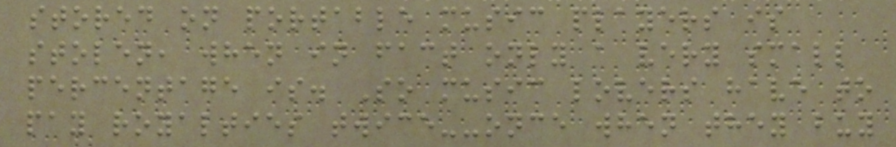stored on portable music players is
stolen, when in fact only a very small
percentage is. So music lovers have to
pay royalties twice--once when they buy
